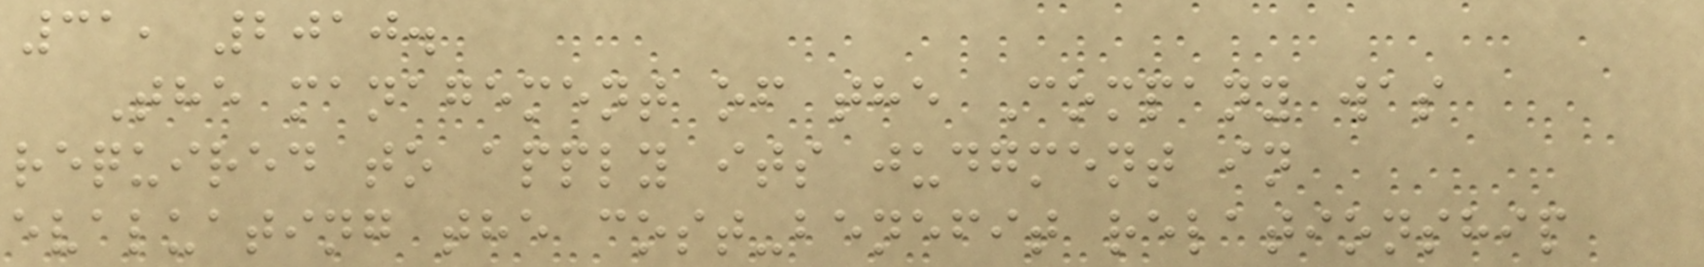31, 2010.
The management of the Company was
required to apply its judgment in
evaluating the cost-benefit relationship
